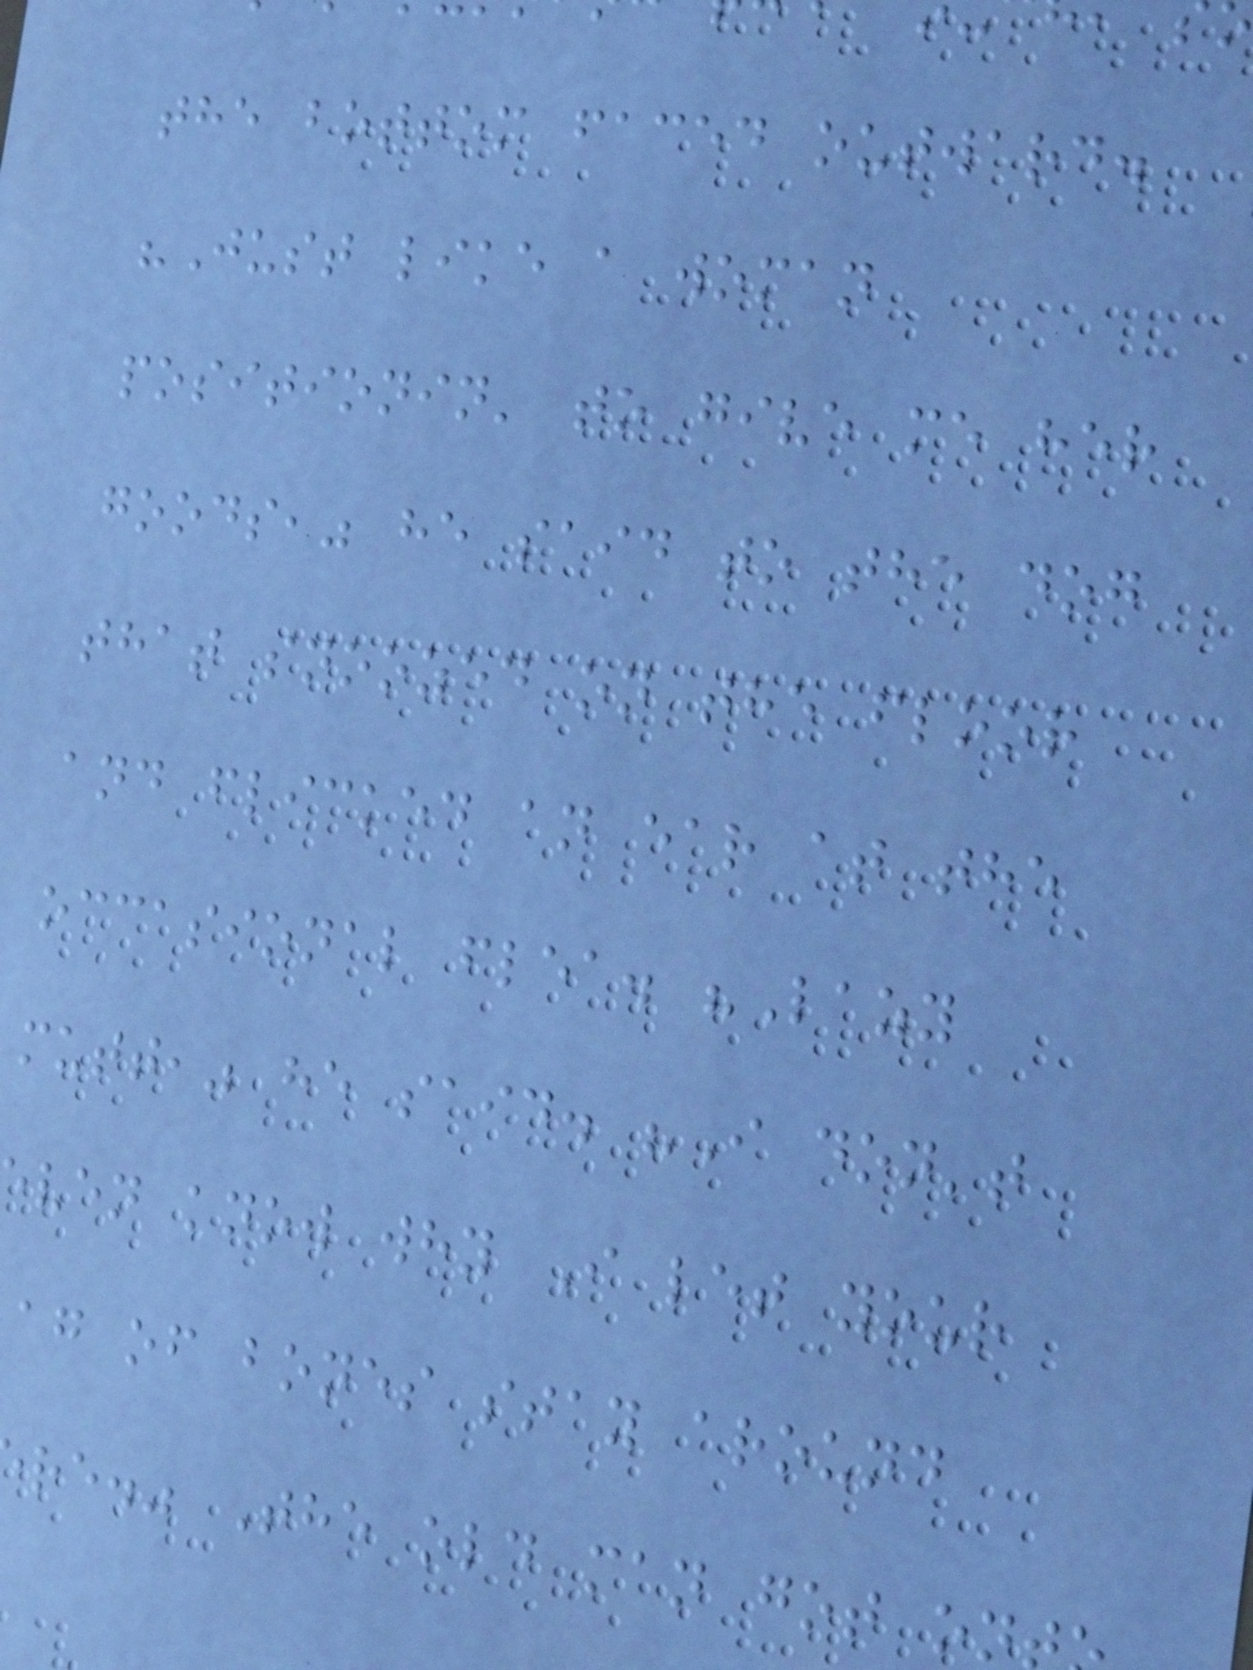the bottom faced outward.
"Just like a woman
positionin' to give me her
goods," he said to the dog
that snoozed on the floor
and flicked an ear at the
occasional flea. "Lazy
mutt," he said. "I don't
ven know why I let your
ag of bones stay around
re." The old man got on
